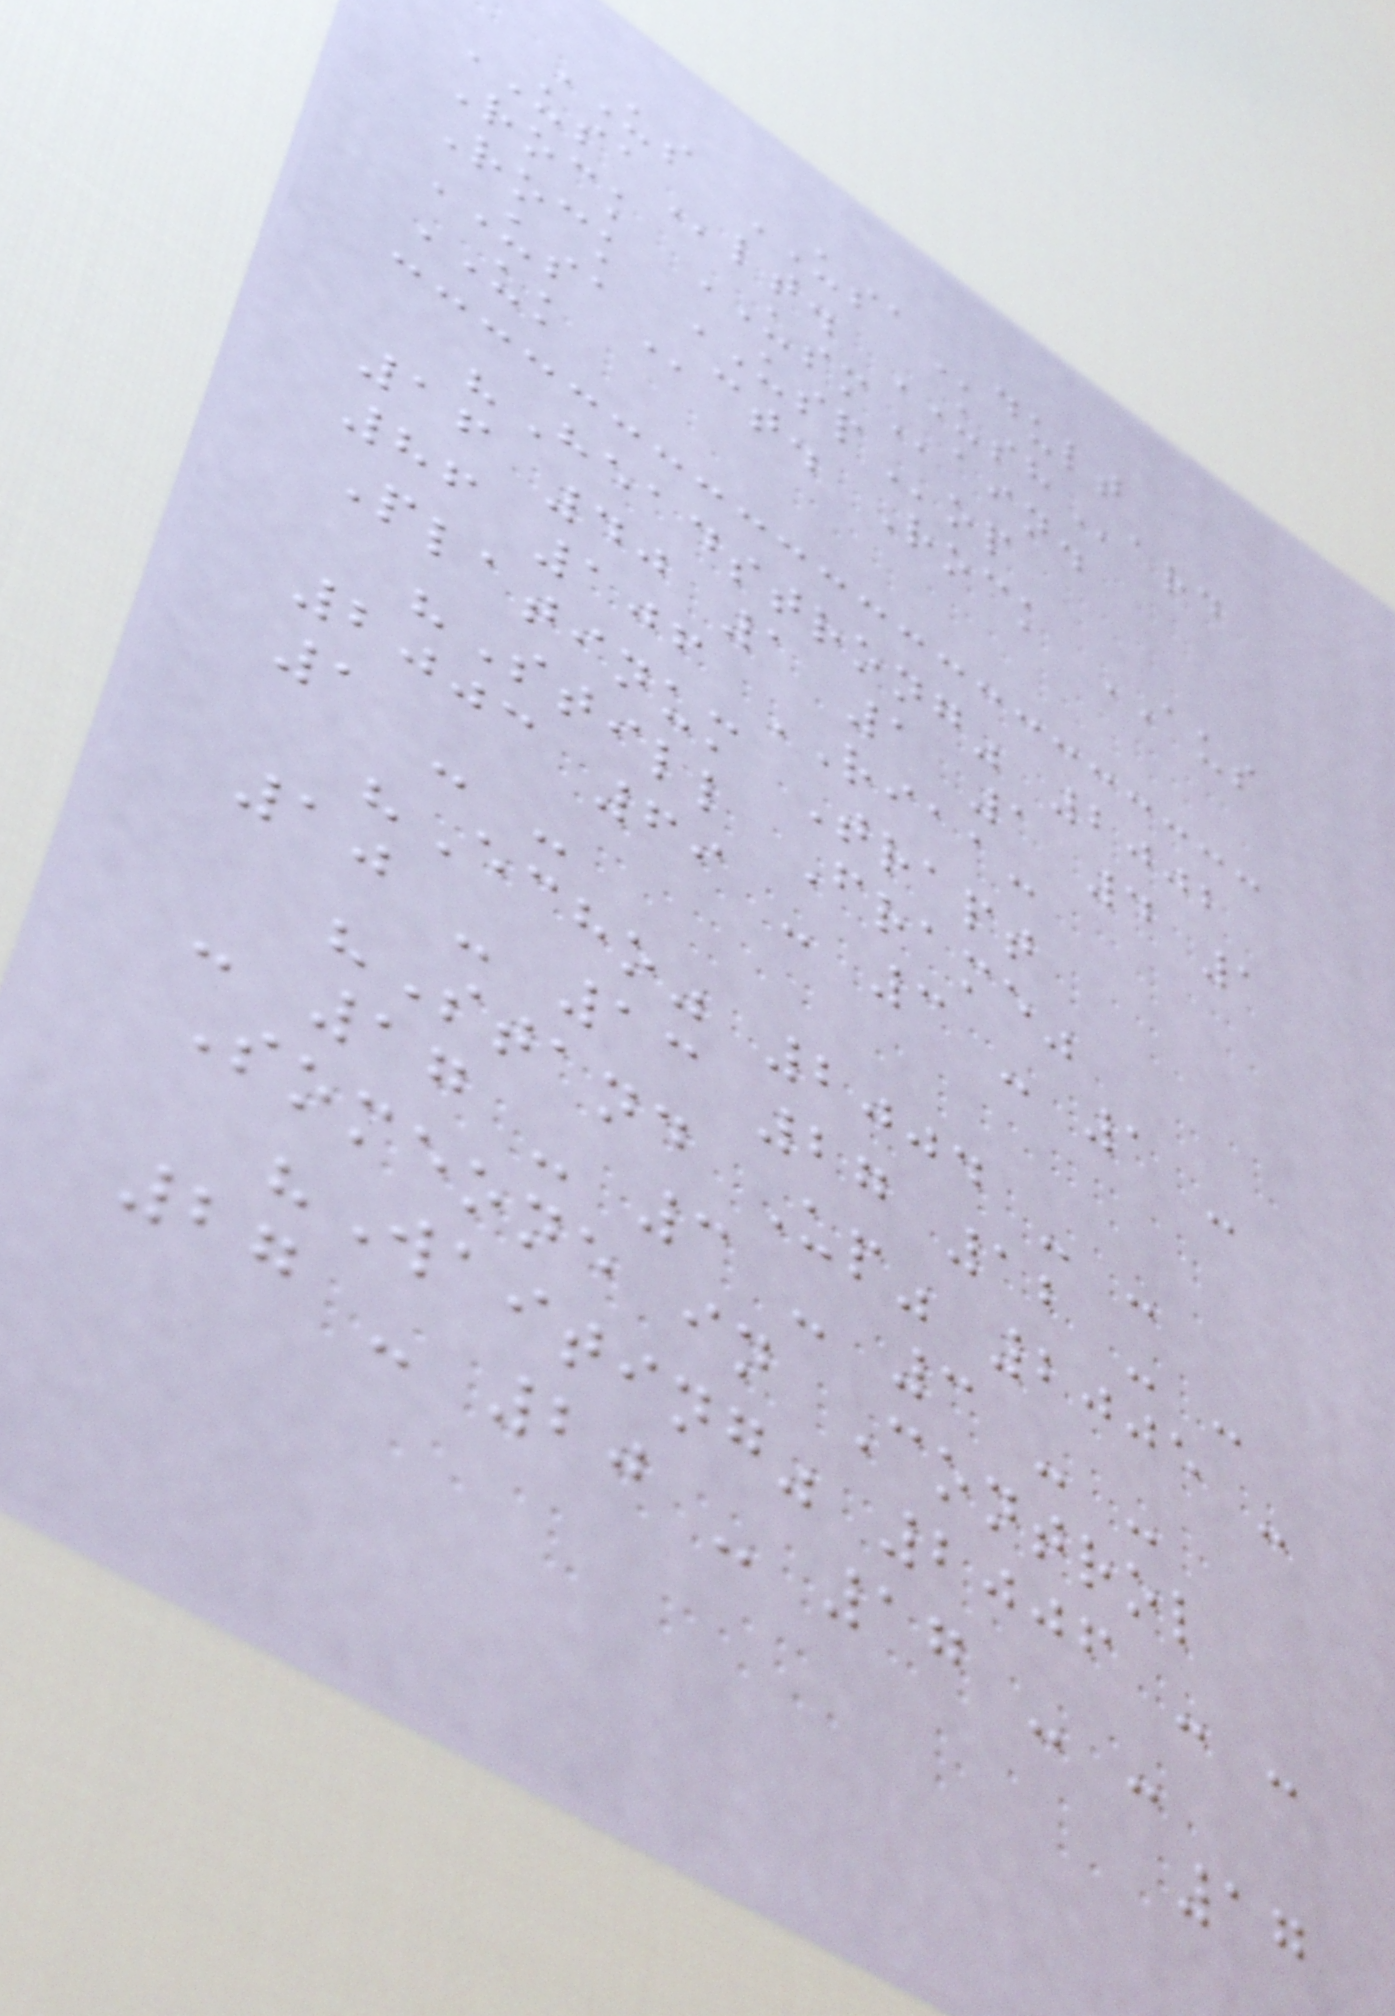US USAdult
USAlt. USHard
Rock USMain.
Rock USPop
USAct. Rock AUS
UK
"Headstrong" 2002
16 40 1 1 1 4 1
86 106 RIAA:
Platinum Trapt
"Still Frame"
2003 69 - 3 - 1 -
1 - -
"Echo" 2004 - -
10 - 13 27 12 - -
"Stand Up" 2005 -
- 17 - 3 - 3 - -
Someone in Control
"Waiting" 2006 - -
27 - 20 - 17 - -
17
